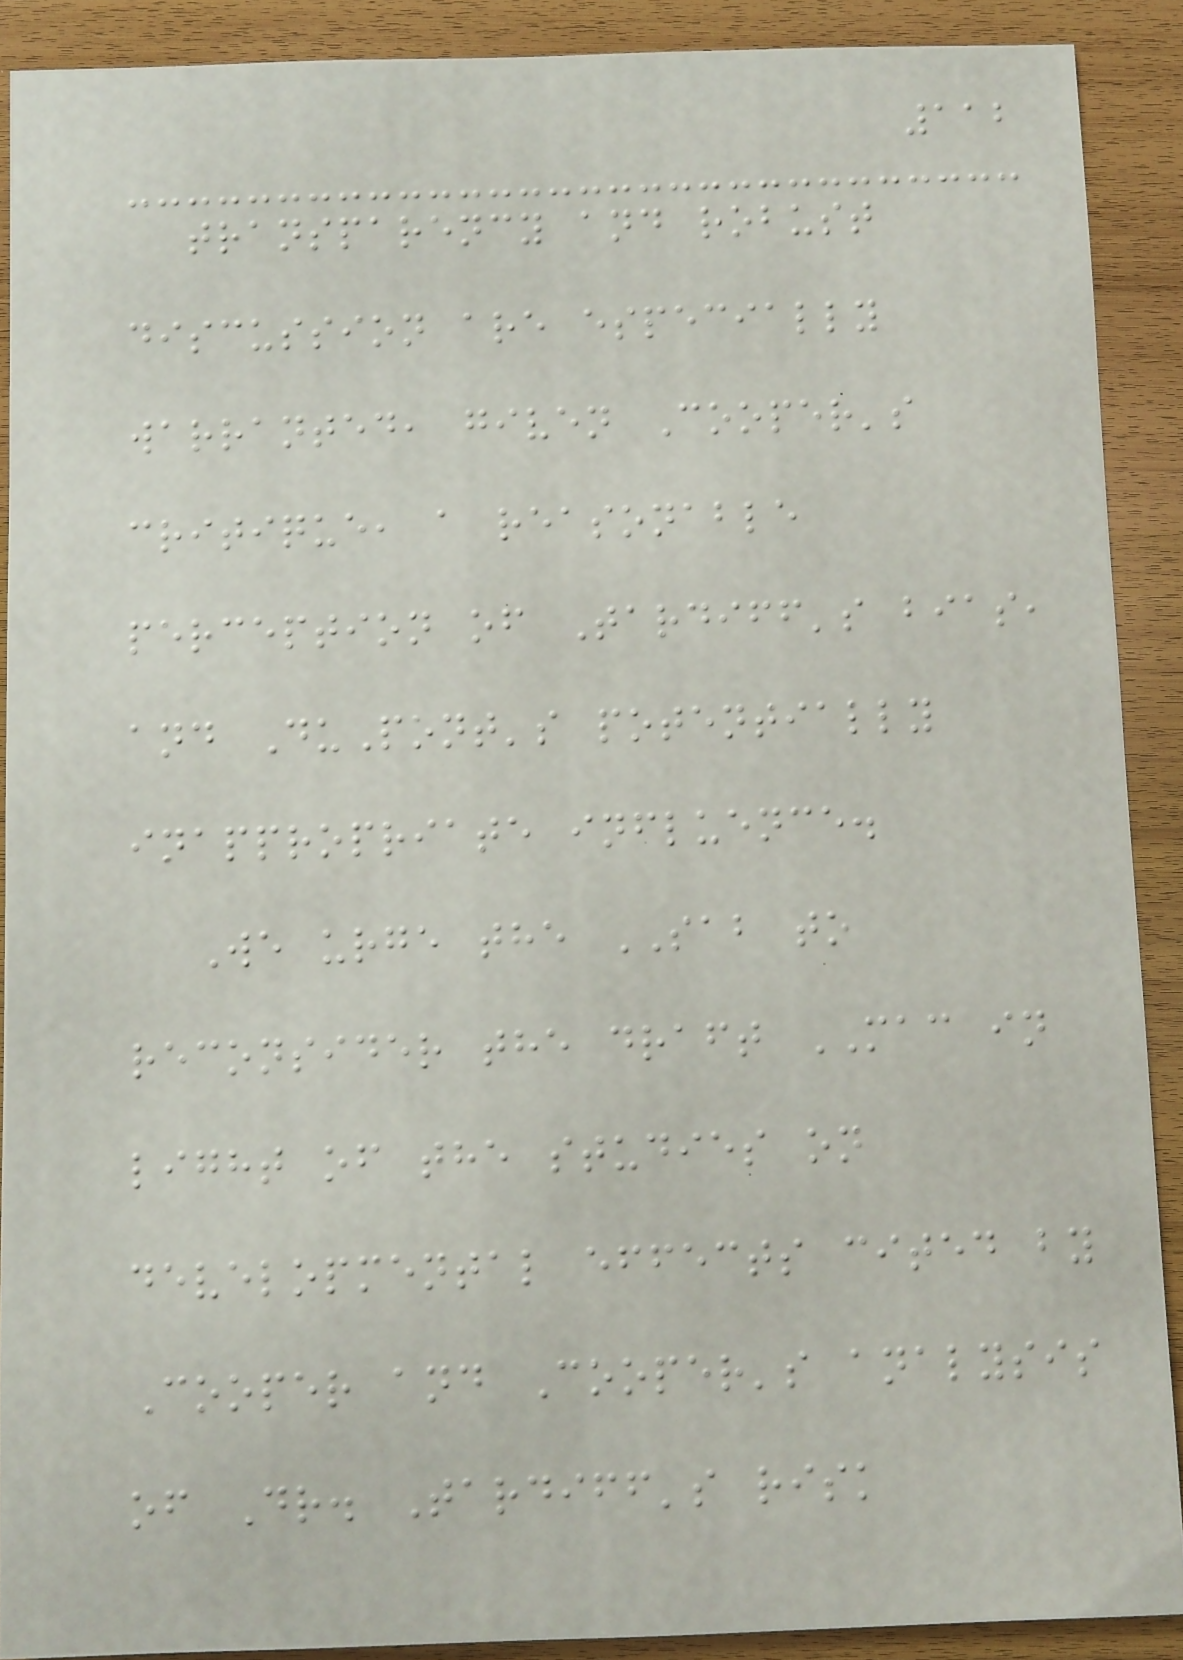112
transparency and robust
discussion are especially
warranted, given Cooper's
critique, a reasonable
perception of Tardiff's bias,
and DuPont's potentially
inappropriate influence.
We urge the SAB to
reconsider the draft MAC in
light of the studies on
developmental effects cited by
Cooper and Cooper's analysis
of Dr. Tardiff's risk
